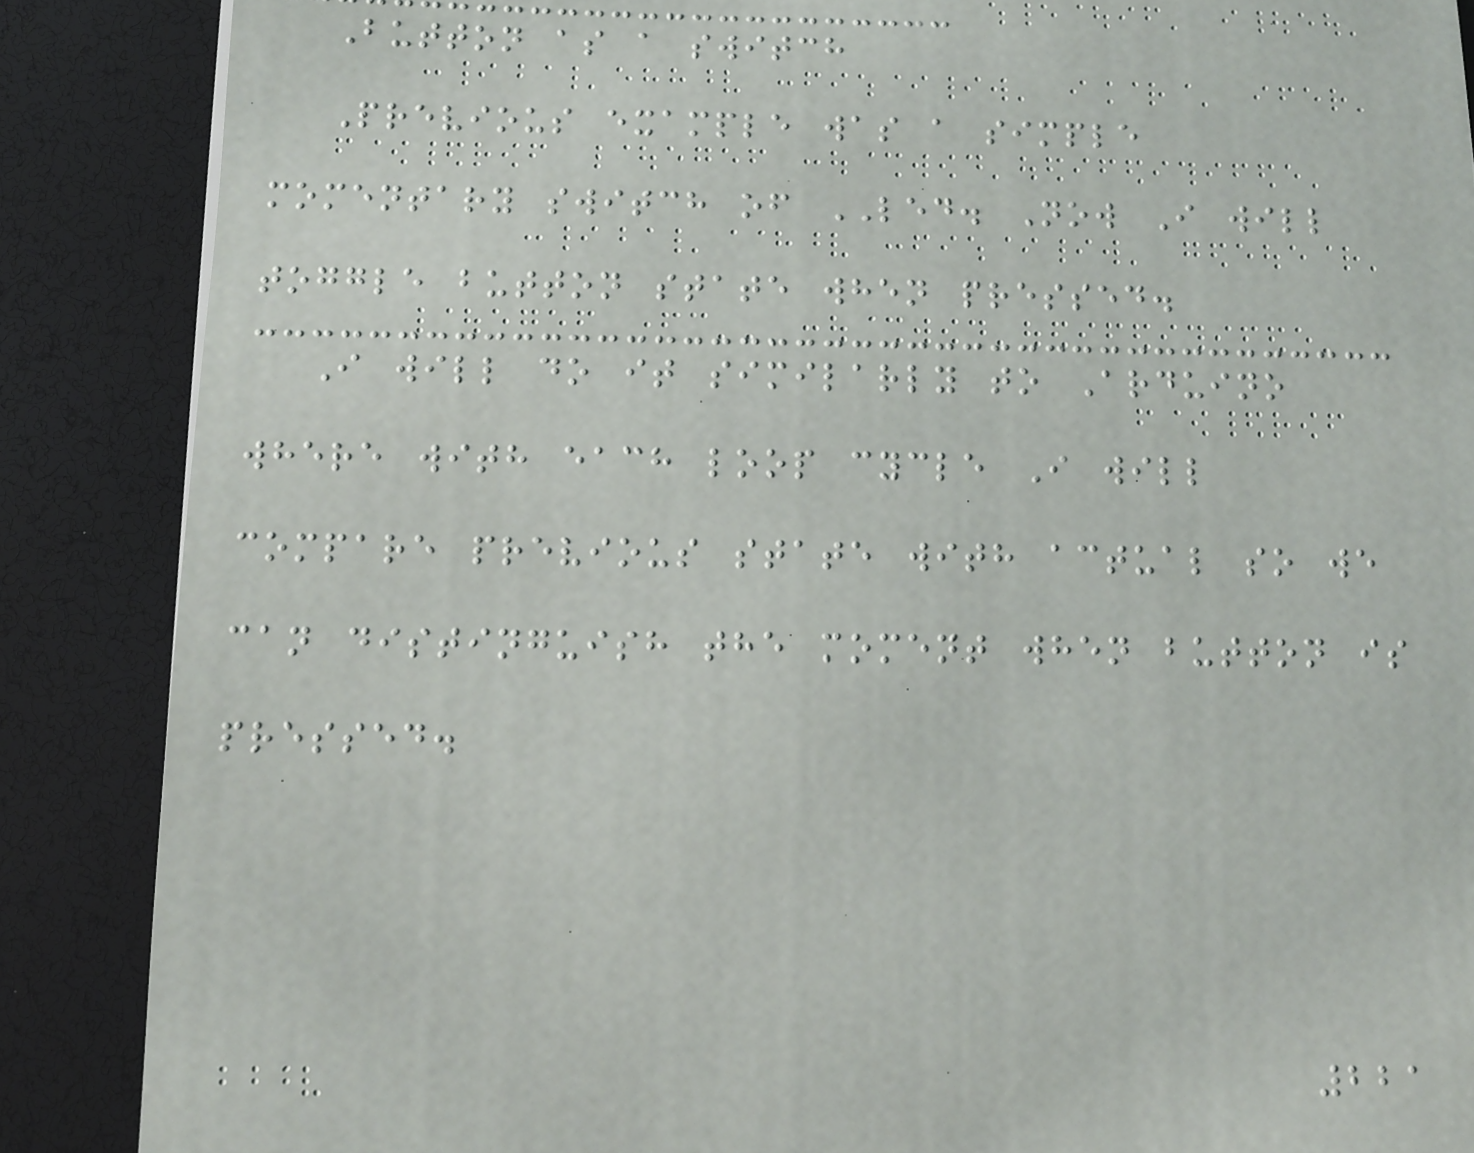Button as a switch
Previous example was a simple
momentary switch of LED. Now I will
toggle button state when pressed.
I will do it similarly to Arduino
where with each loop cycle I will
compare previous state with actual so we
can distinguish the moment when button is
pressed.
221
